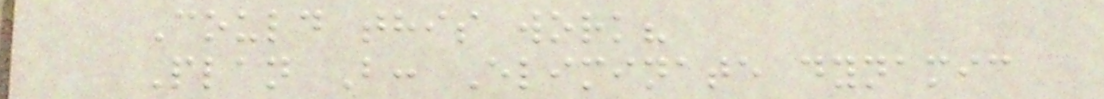Could this work?
Plan B: Eliminate dynamic
